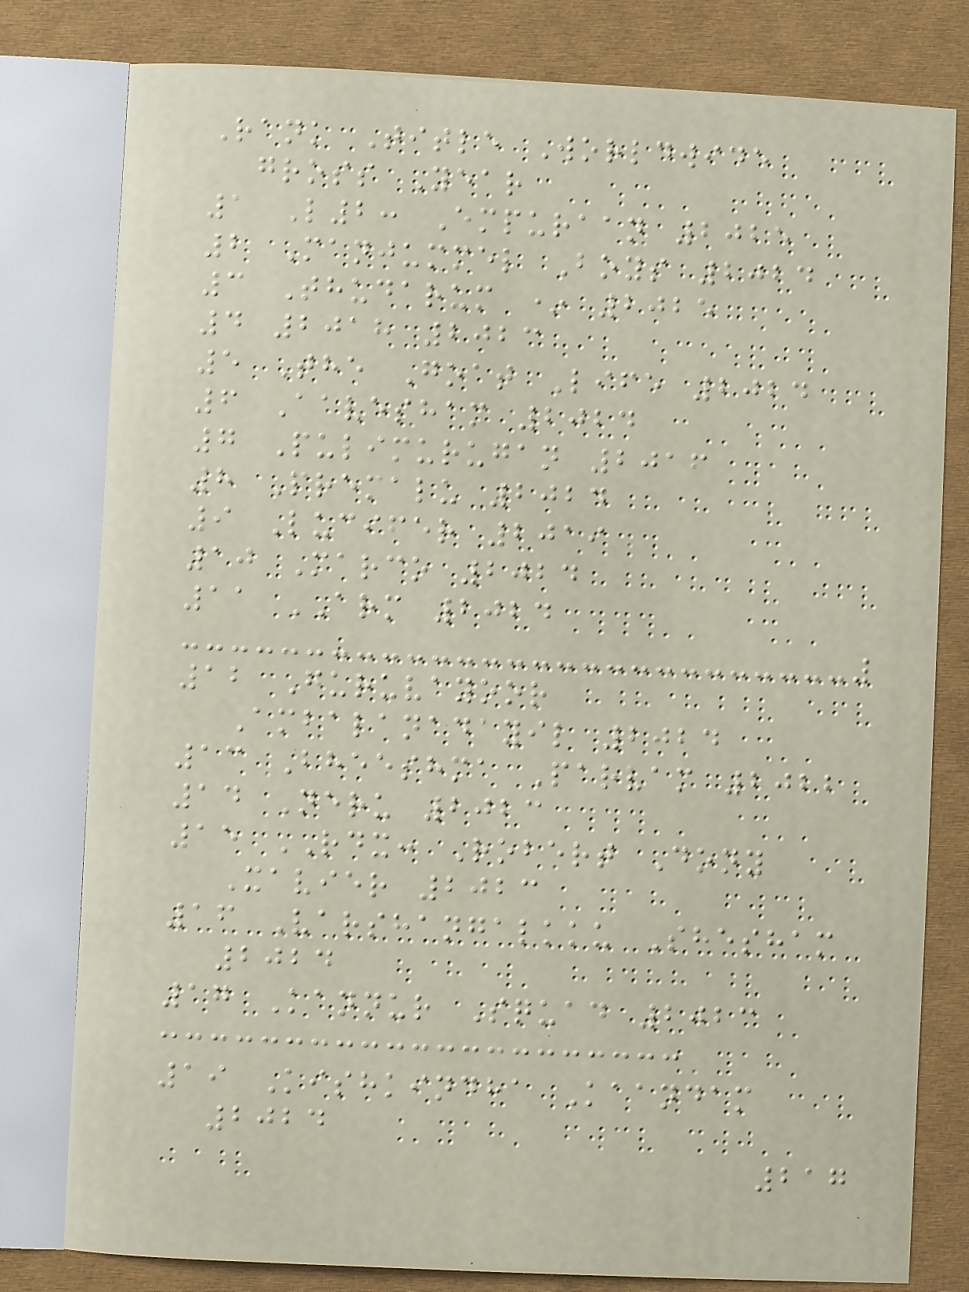Rank Title Worldwide
gross Year
1 L2: Empuraan 2025
2 Manjummel Boys 2024
3 Thudarum * 2025
4 2018 2023
5 The Goat Life 2024
6 Aavesham 2024
7 Pulimurugan 2016
8 Premalu 2024
9 Lucifer 2019
10 Marco 2024
11 ARM 2024
12 Guruvayoor
Ambalanadayil 2024
13 Bheeshma Parvam 2022
14 Neru 2023
15 RDX: Robert Dony
Xavier 2023
16 Varshangalkku Shesham
2024
17 Kannur Squad 2023
19 Kishkindha Kaandam
2024
217
